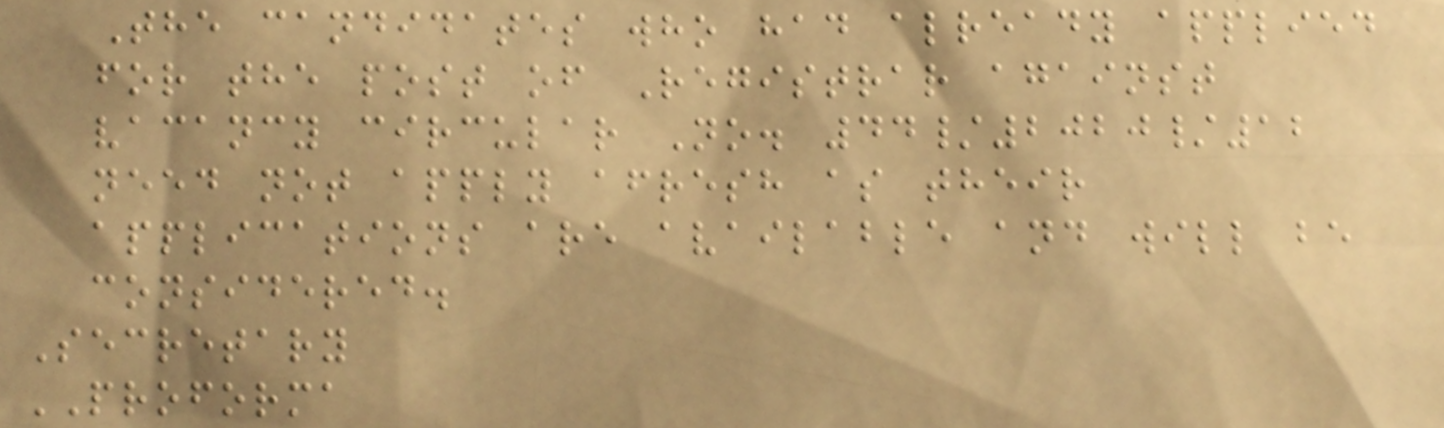The candidates who had already applied
for the post of Registrar against
vacancy circular No. 44/2020/12
need not apply afresh as their
applications are available and will be
considered.
Secretary
PROFORMA
